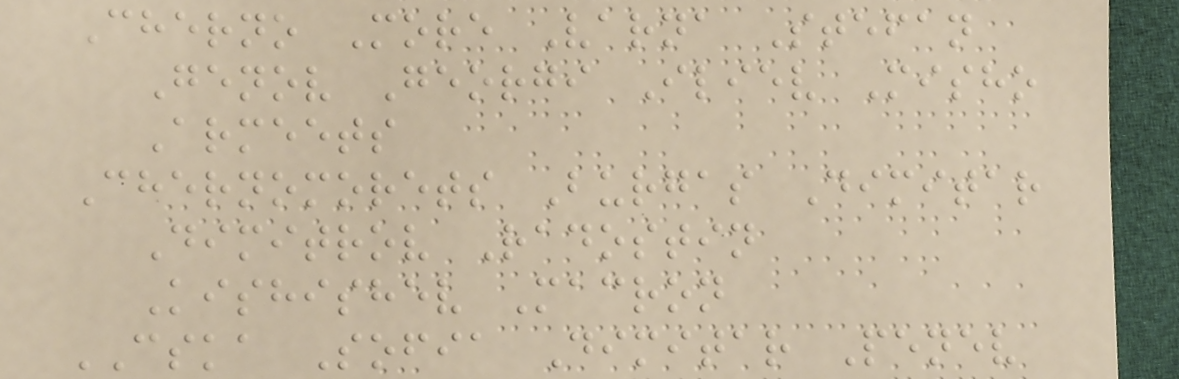Cherno More Varna Stefan
Genov Georgi Iliev Misho
Armeets
Chernomorets Burgas Dimitar
Dimitrov Radostin
Kishishev Macron
CSKA Sofia Dimitar Penev
